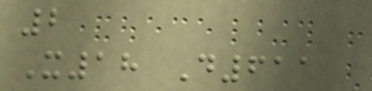2
X18 D611
